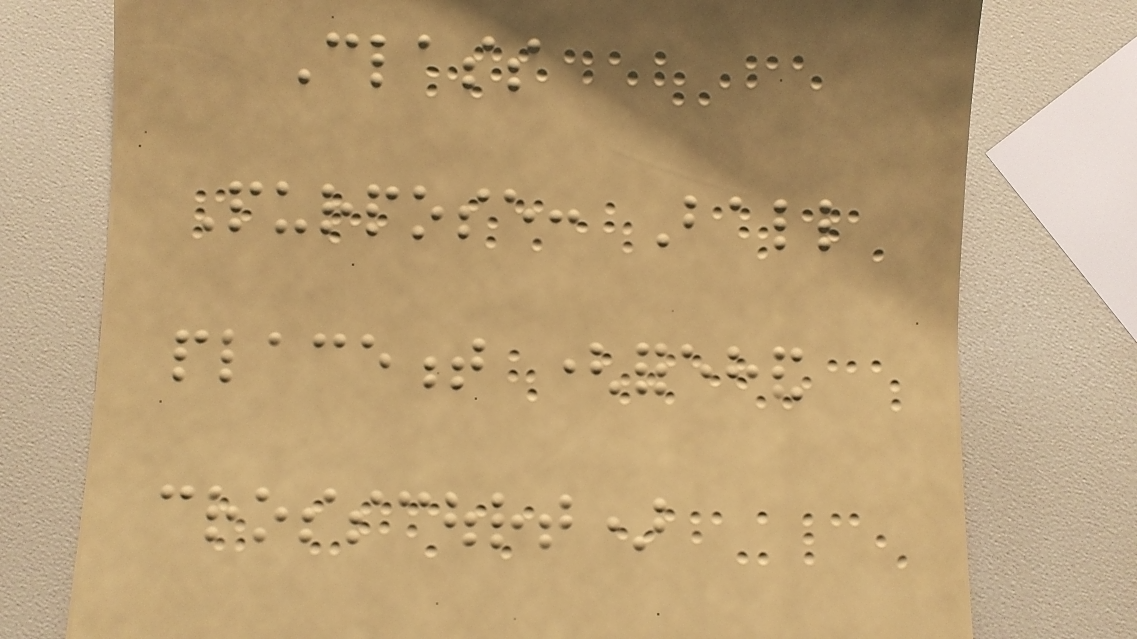Class
Purpose: Ball
placement (forehand
crosscourt)
